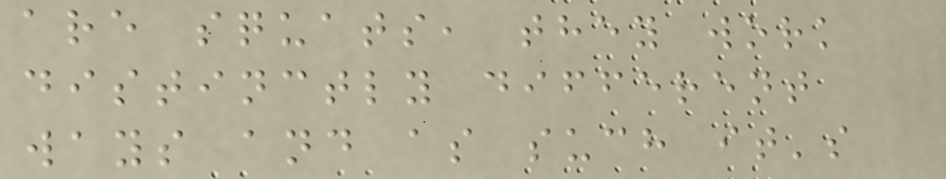are squats, they work
distinctly different
ways and as such it's
